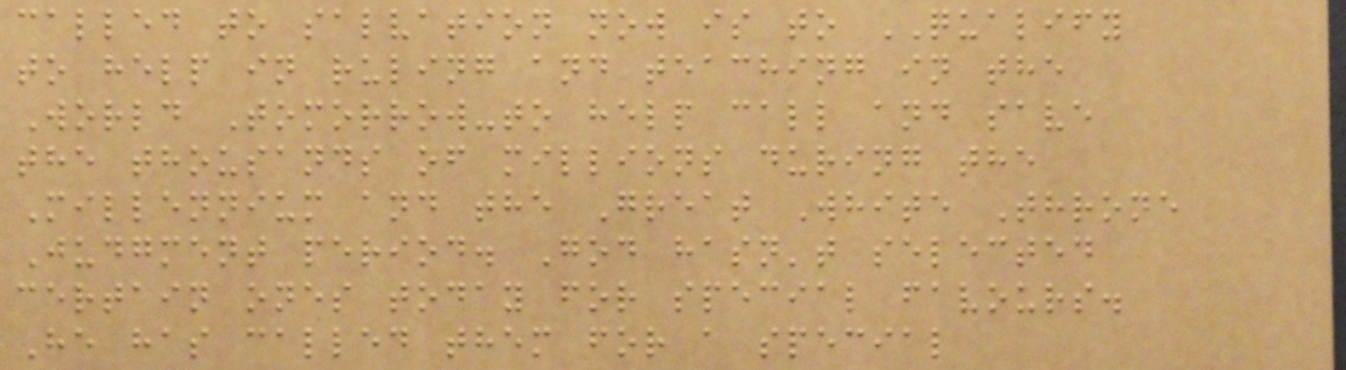called to salvation now is to QUALIFY
to help in ruling and teaching in the
World Tomorrow-to help call and save
the thousands of millions during the
Millennium and the Great White Throne
Judgment period. God hasn't selected
certain ones today for special favours.
He has called them for a special
